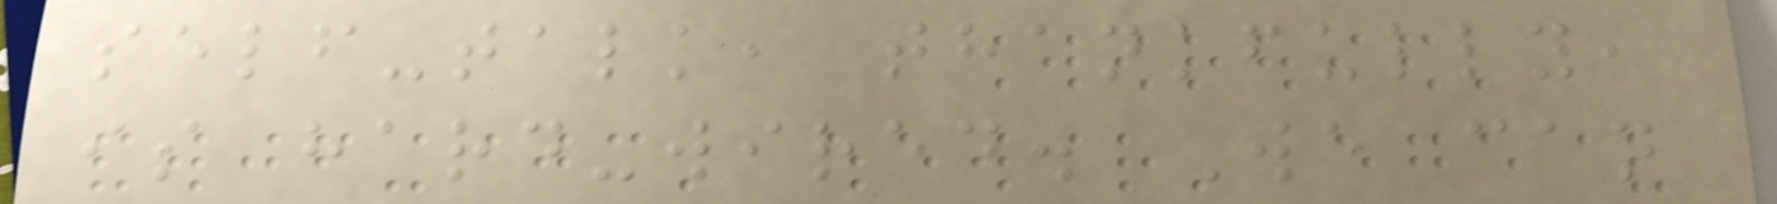self-talk, thankfully,
is hard-wired. We can
